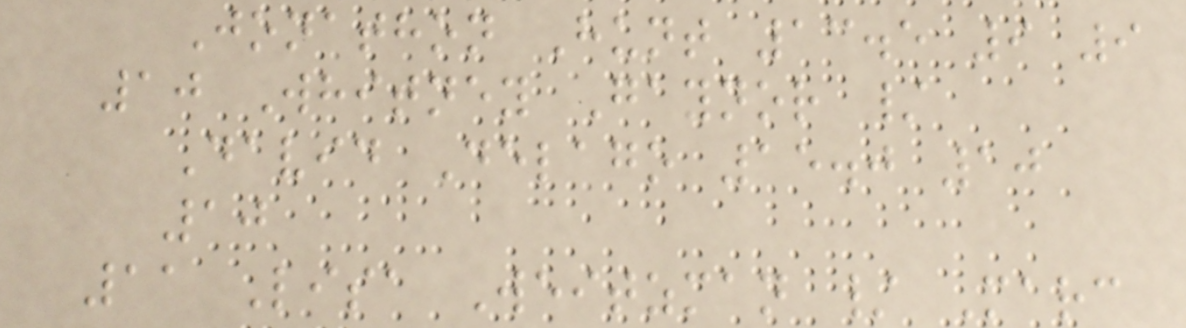Jonathon Hunt 13.5 9 9
10 Whitney Gaynor /
David Delago 15.0 10
10
11 Lisa Weitzman / Marc
